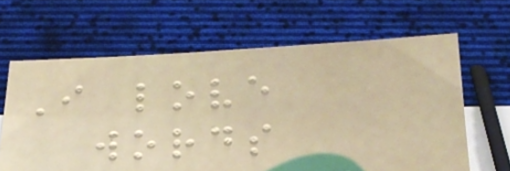I love
words
